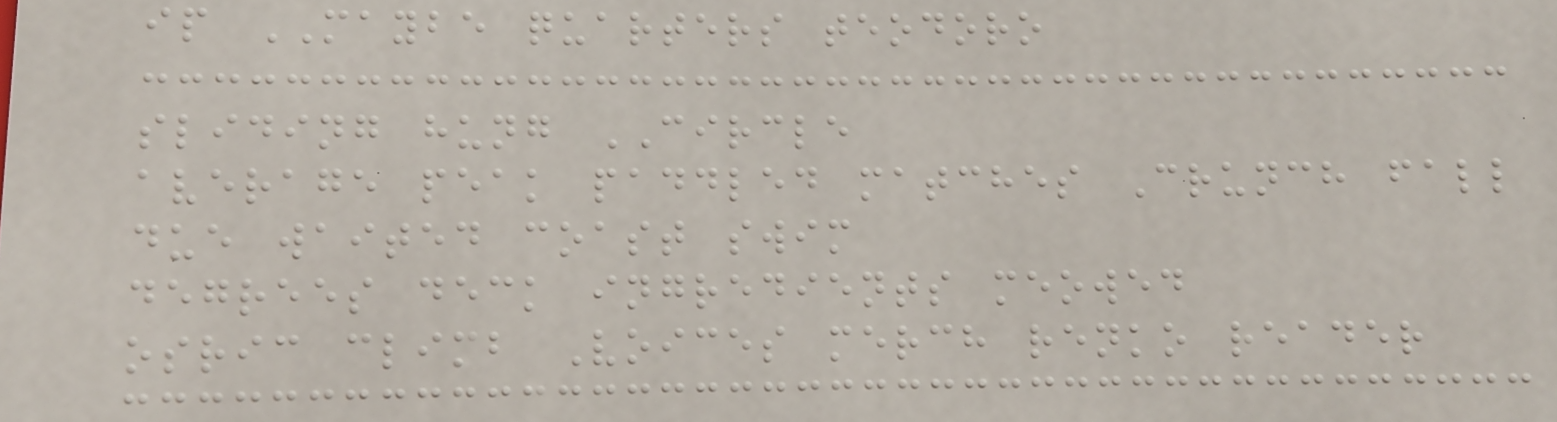ip MAYBE quarters teodoro
sliding hung CIRCLE
average peak paddled matches Crunch fall
due waited coast swim
degrees deck ingredients meowed
osric climb Voices merch renko reader
